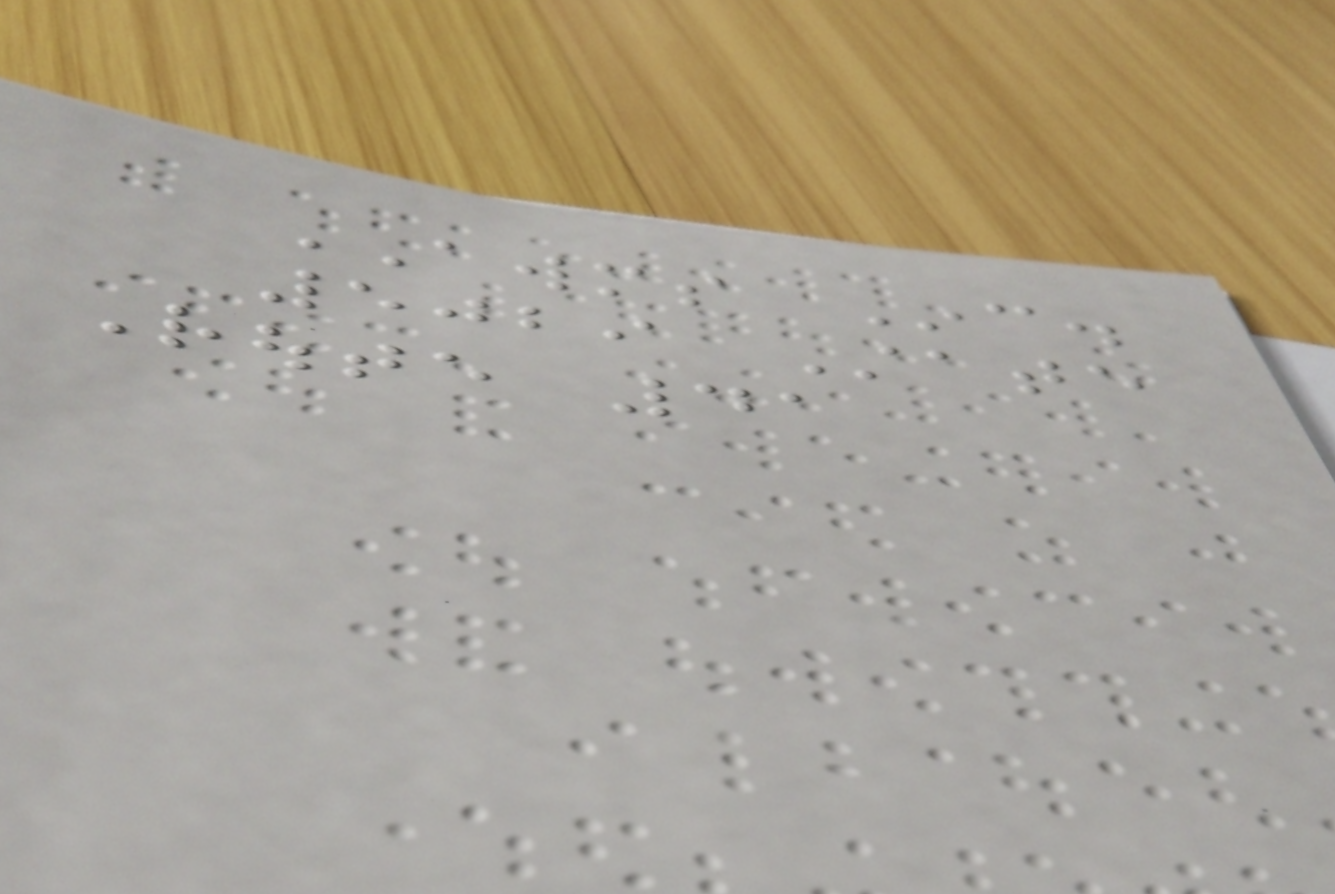AWMS Inc.
5029 State
Route 41
